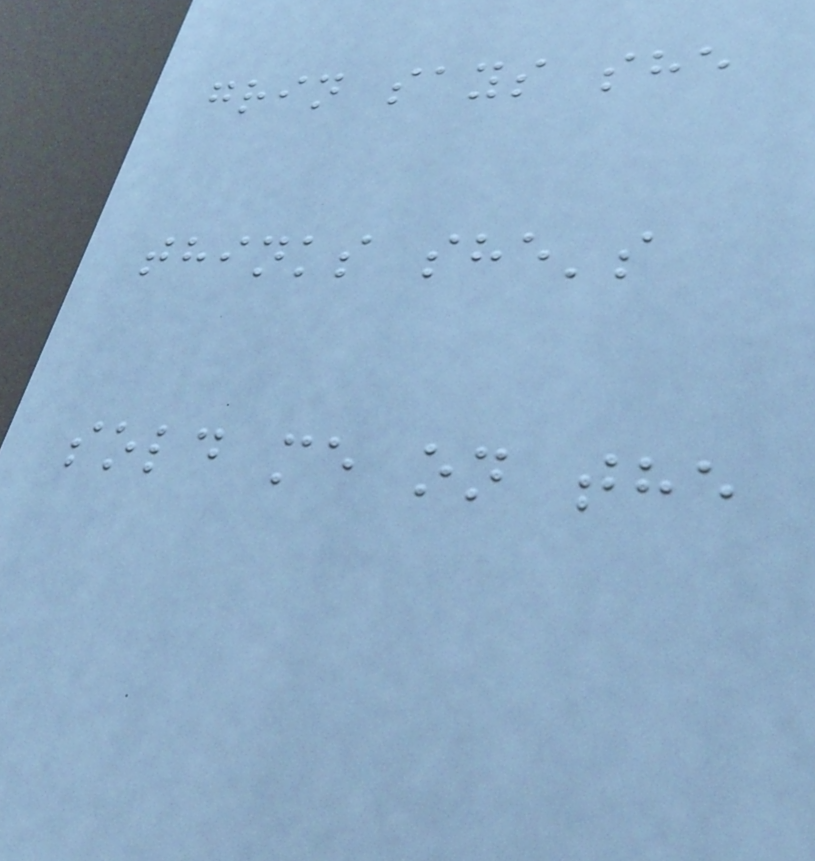grin says she
thinks she's
sold me on the
